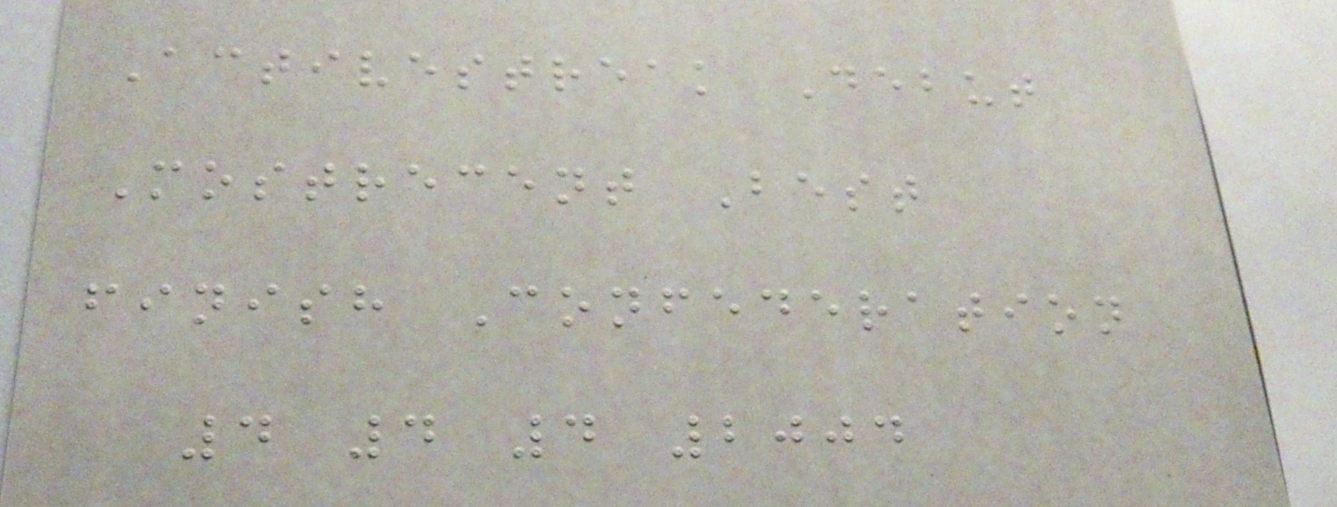Activestreak Debut
Mostrecent Best
finish Confederation
4 4 4 2004
